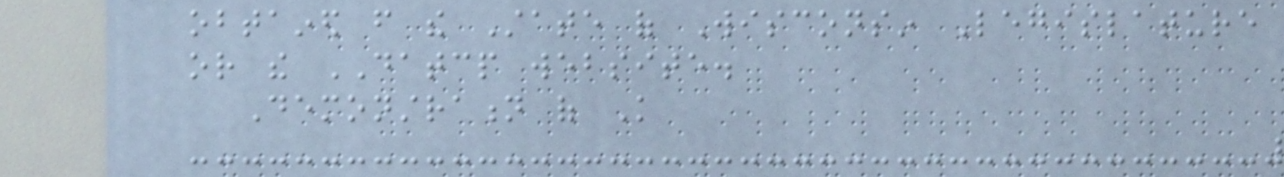obtained from the State of Wisconsin Legislature
or the DATCP website.
Demonstration of Knowledge
